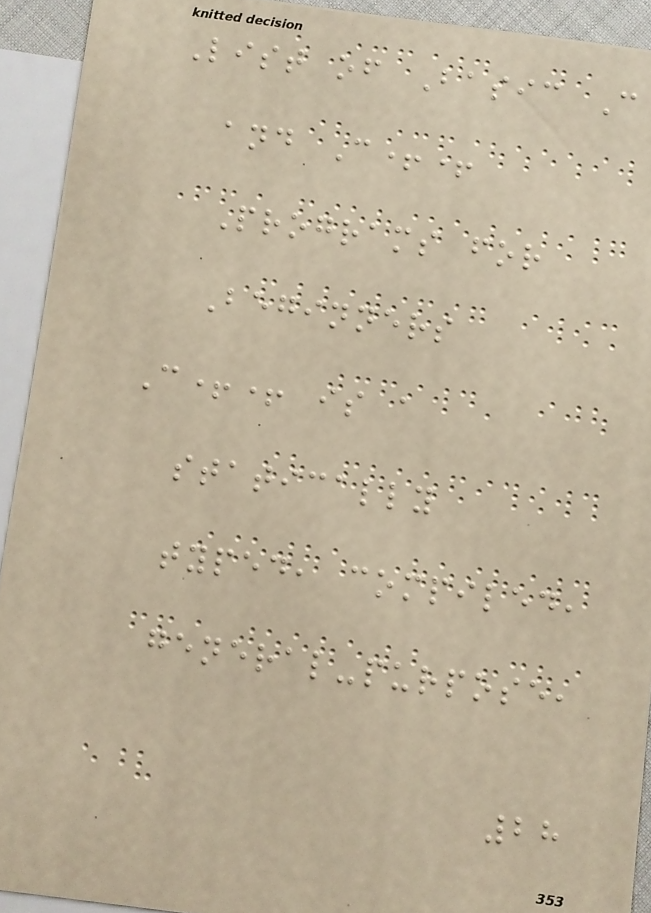List of Basic C
and C++
Programs for
Beginners
C++ is a
statically
typed, compiled,
general-purpose,
28
